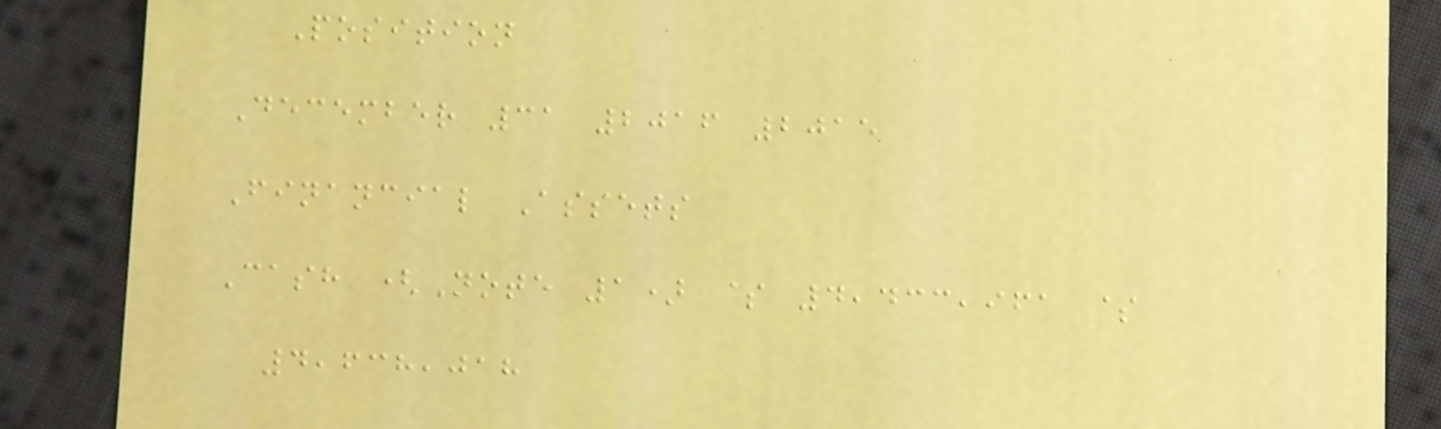Position
December 31 2016 2015
Financial Assets
Cash (Note 1) $ 4,433,961 $
4,638,018
